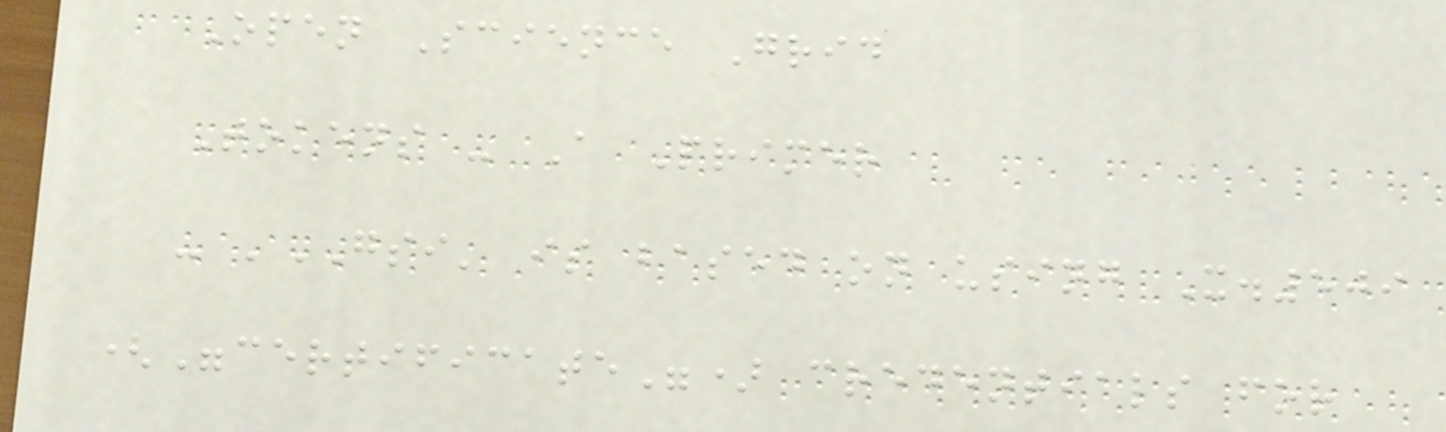Open Science Grid
Tokens - A Primer
- 'GSI' is based on using X.509
("certificate") credentials for
